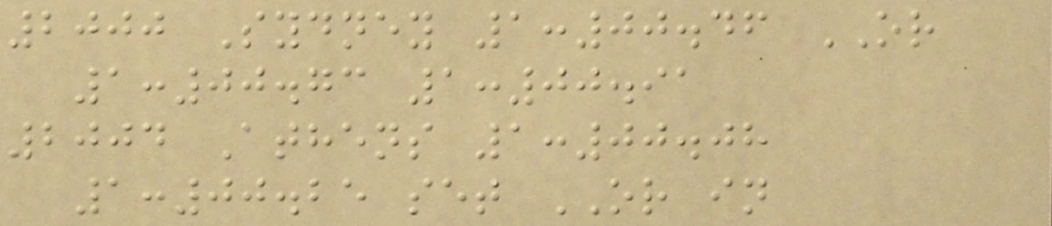2000 Sydney 1:00.46 OR
1:00.73 1:00.91
2004 Athens 1:00.08
1:00.25 set OR in
